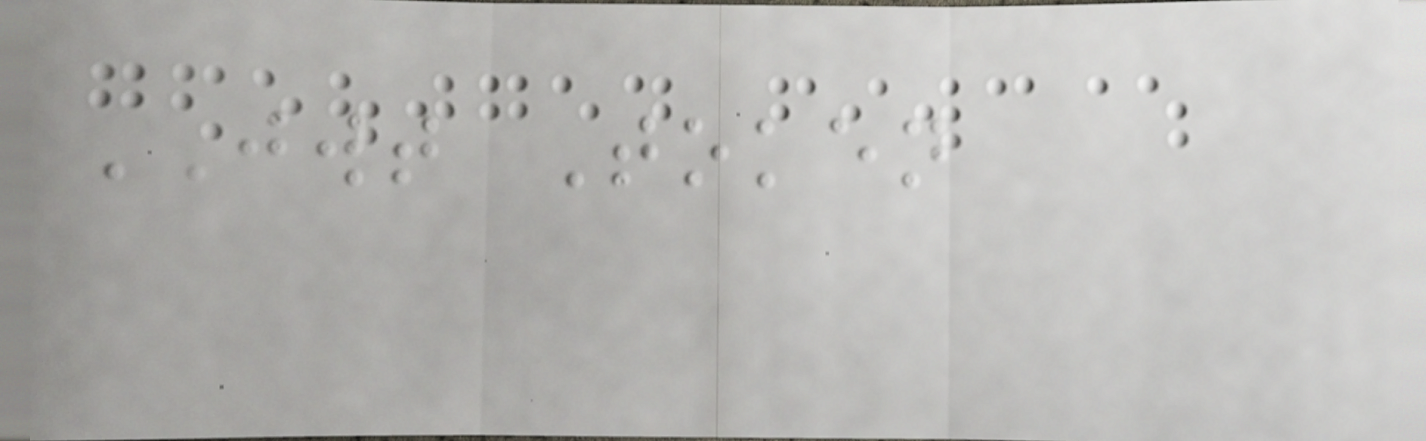JWT Token
